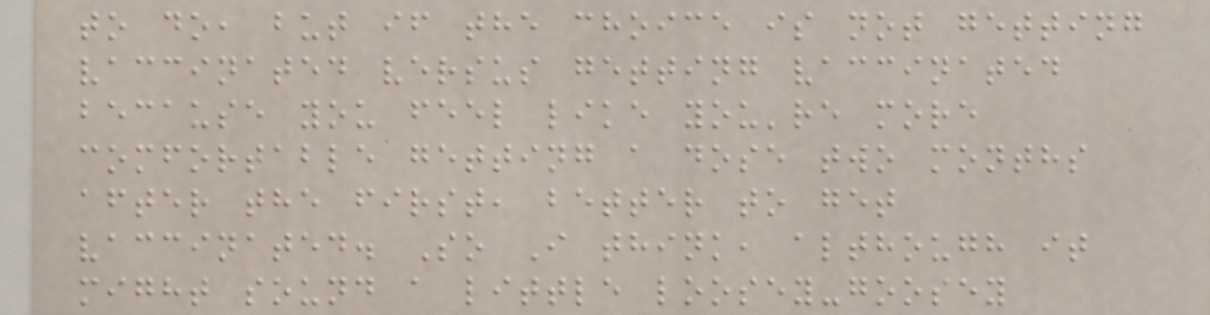to do, but if the choice is not getting
vaccinated versus getting vaccinated
because you feel like you're more
comfortable getting a dose two months
after the first, better to get
vaccinated. So I think, although it
might sound a little loosey-goosey
